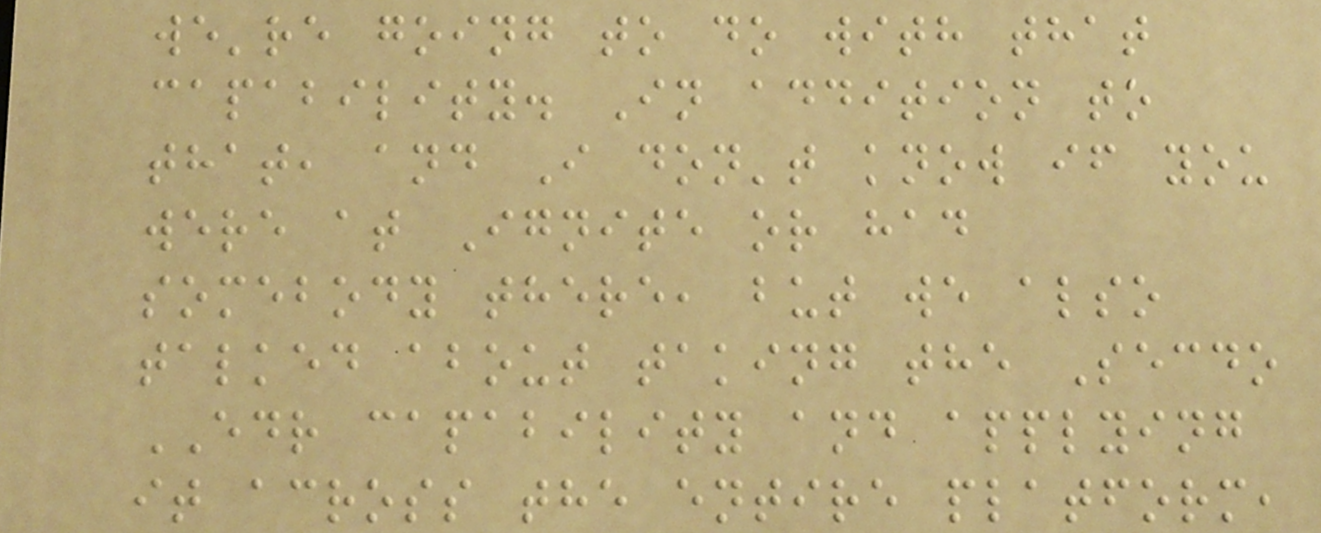we're going to do with that
capability. In addition to
that, and I don't know if you
were at Ignite or had
somebody there, but we also
talked about taking the Secdo
EDR capability and applying
it across the entire platform,
